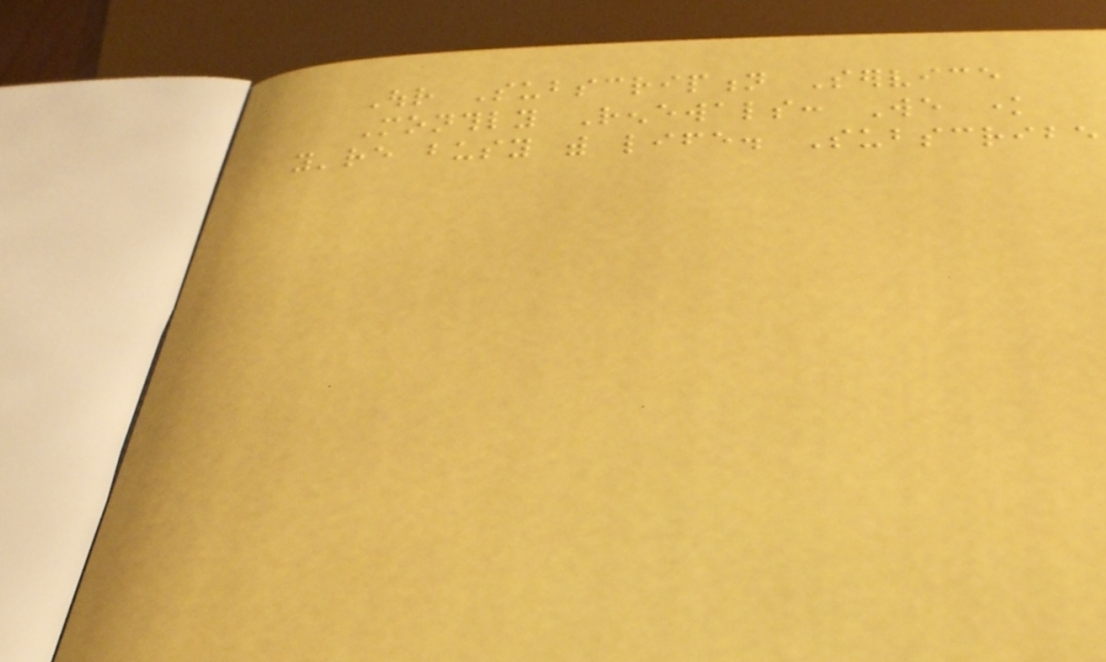Our Subscription Service
Monthly Renewals: We know
you're busy with life. Subscribe
